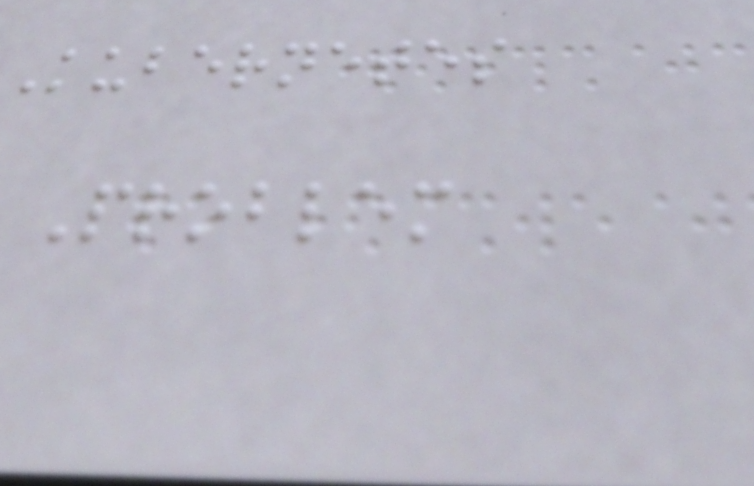Kubernetes
Problem
